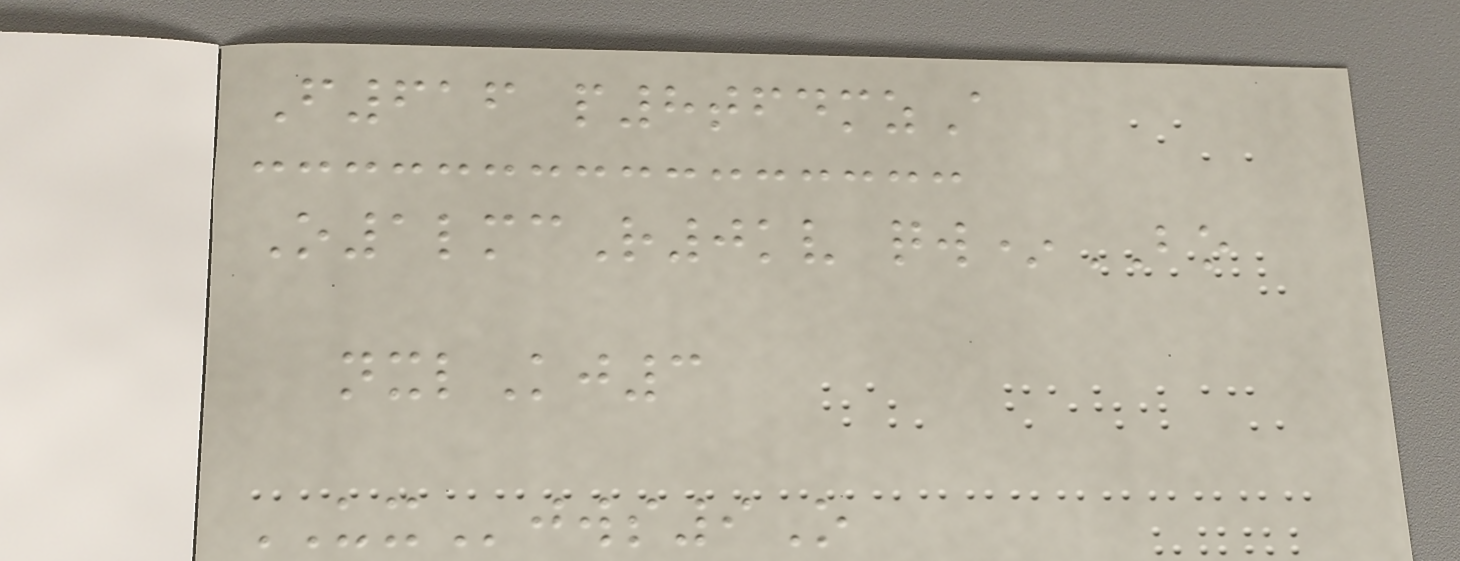F616 p8tfdmzA
O1lmcR0kv qw*BO
nxlKj3
UXjws9O
